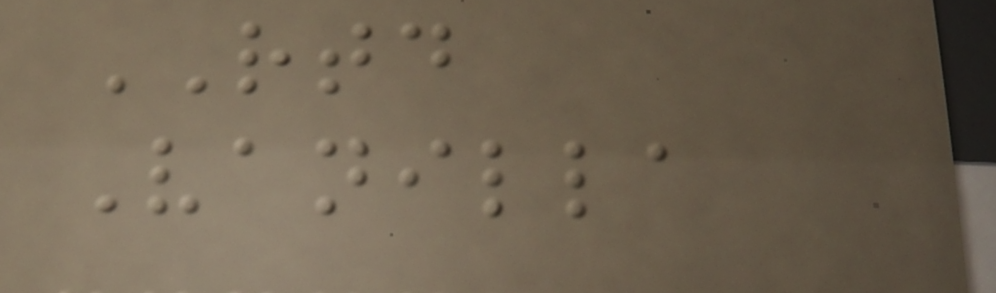RTD
Vanilla
